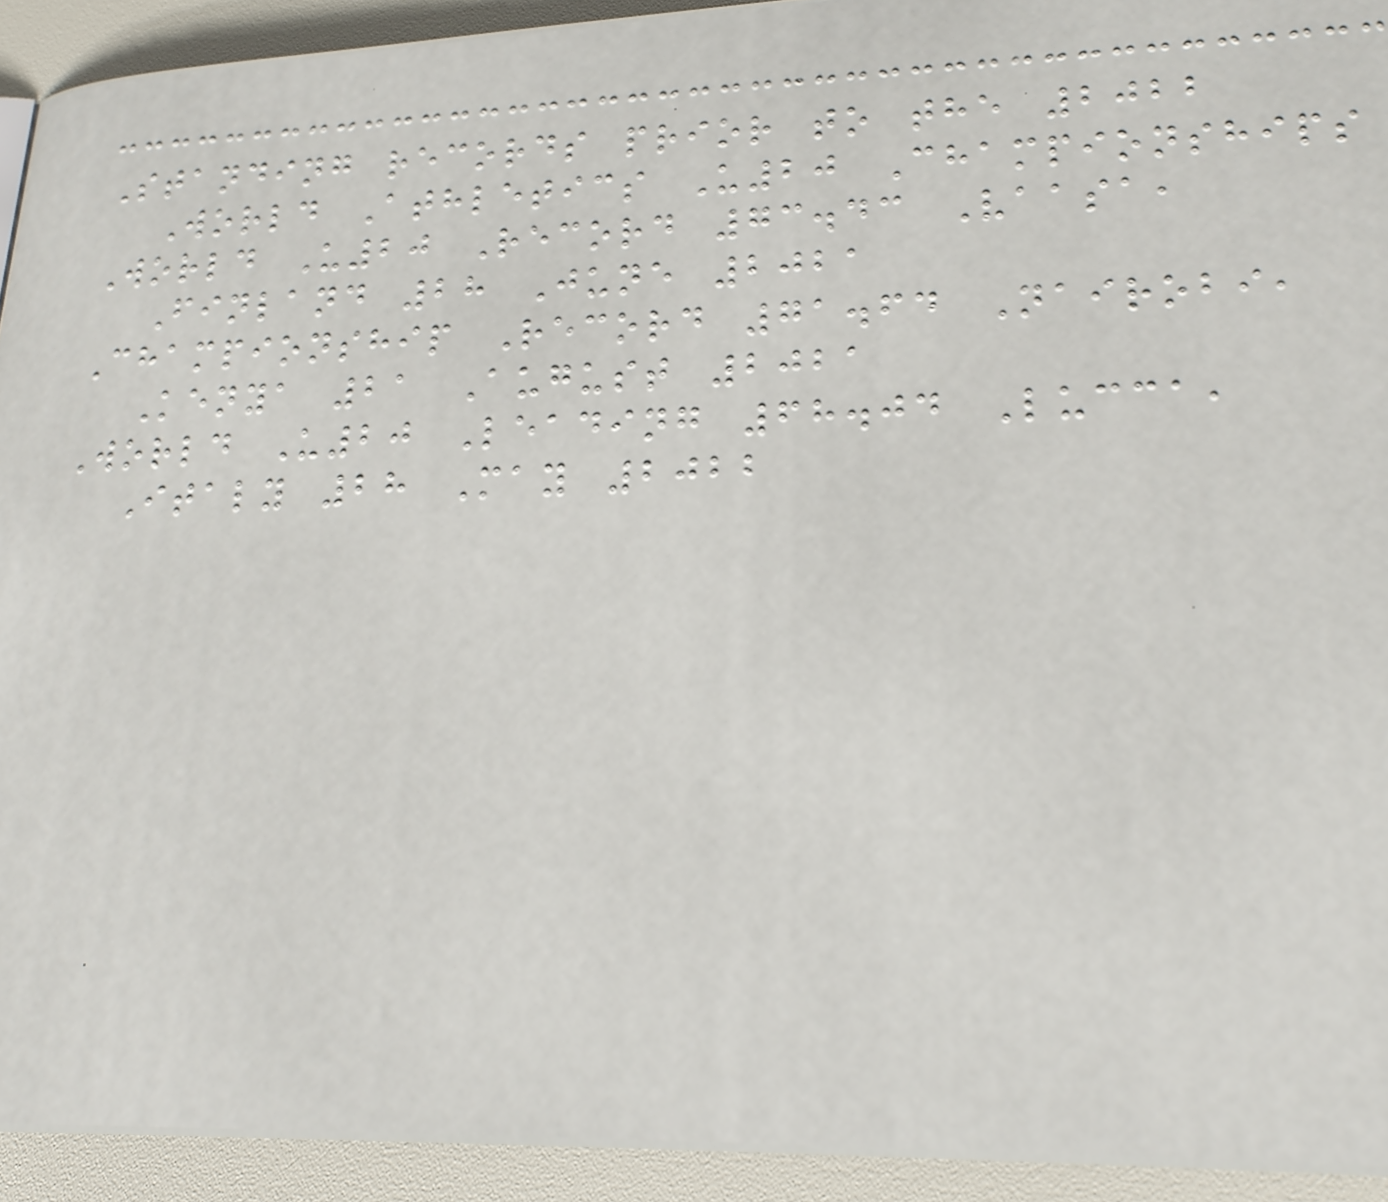Standing records prior to the 2022
World Athletics U20 Championships
World U20 Record 73.43 Vaasa,
Finland 28 June 2021
Championship Record 71.64 Nairobi,
Kenya 21 August 2021
World U20 Leading 68.04 Lucca,
Italy 28 May 2022
